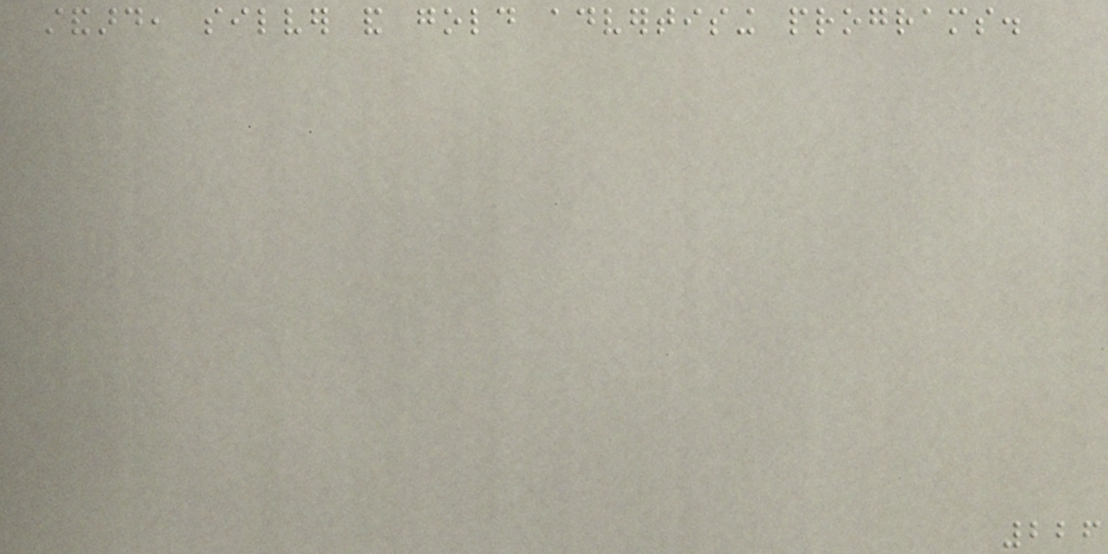standard, silver and gold advertising programs.
226
